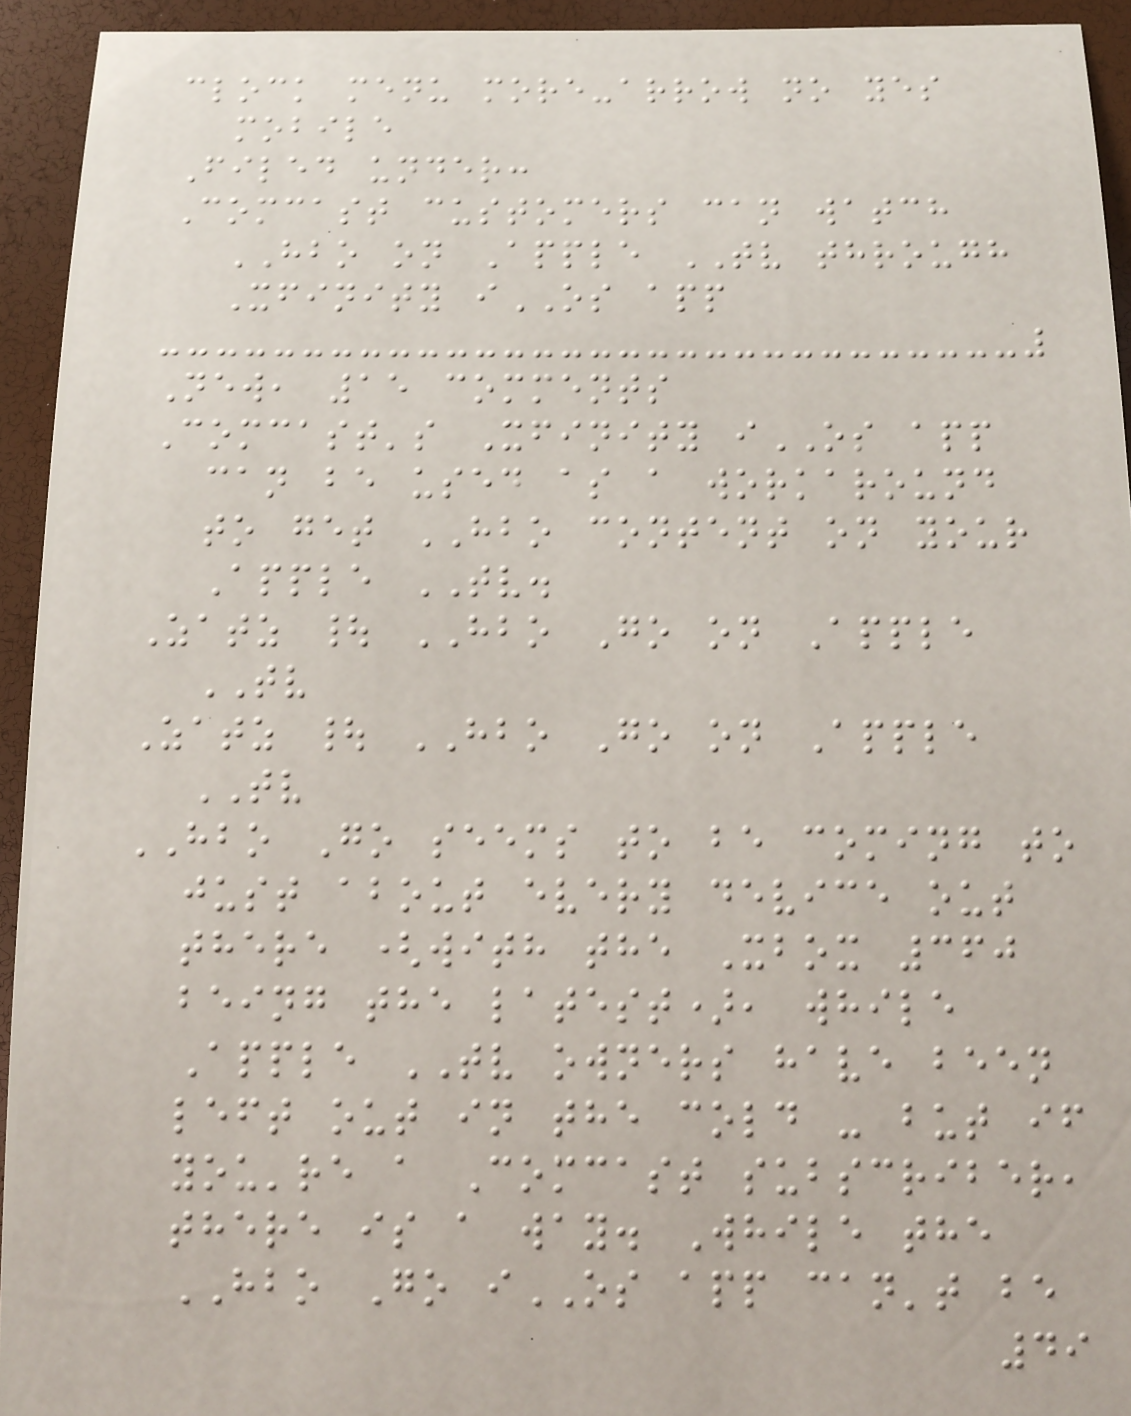clock menu more-arrow no yes
mobile
Filed under:
Comcast customers can watch
HBO on Apple TV through
Xfinity iOS app
New, 15 comments
Comcast's Xfinity iOS app
can be used as a workaround
to get HBO content on your
Apple TV.
Zatz | HBO Go on Apple
TV
Zatz | HBO Go on Apple
TV
HBO Go seems to be coming to
just about every device out
there (with the Xbox 360
being the latest), while
Apple TV owners have been
left out in the cold - but if
you're a Comcast subscriber,
there is a way. While the
HBO Go iOS app can't be
49
